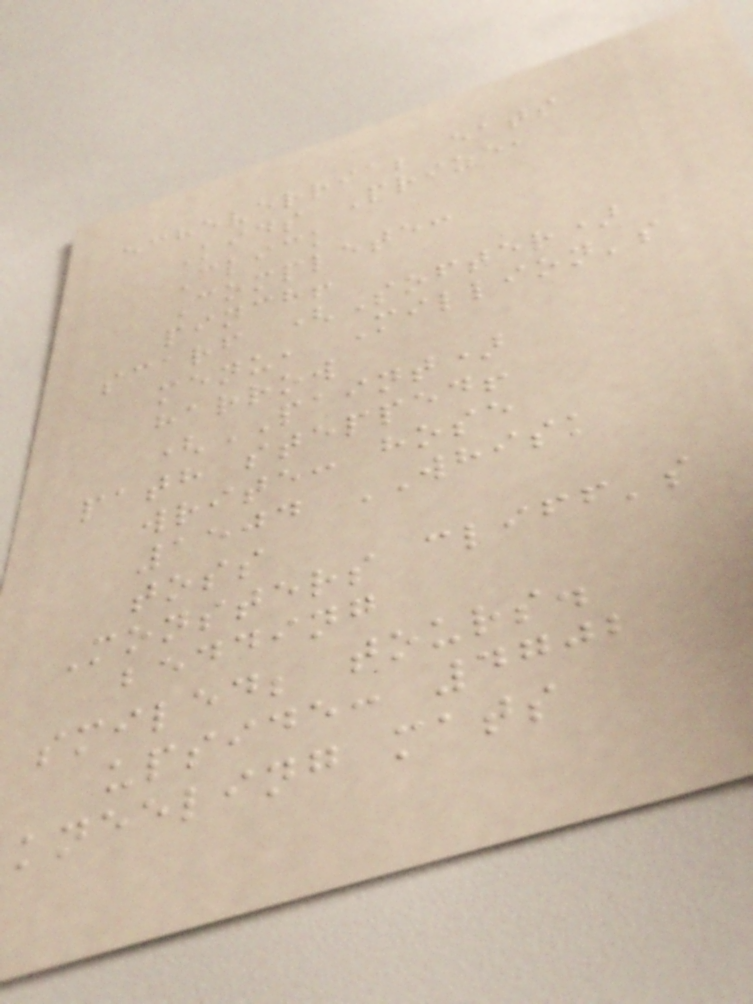echeverria; eats
Kids Prize,
Click
Complete:
pinch!
scarf (Softer)
menu, Million's
harrow
(PAINT)
path stepped!
write: hose
1504 WHISK
toss
Monsters cliff's
bedding
smiled; tours.
upside: 4702
kneeling mats
